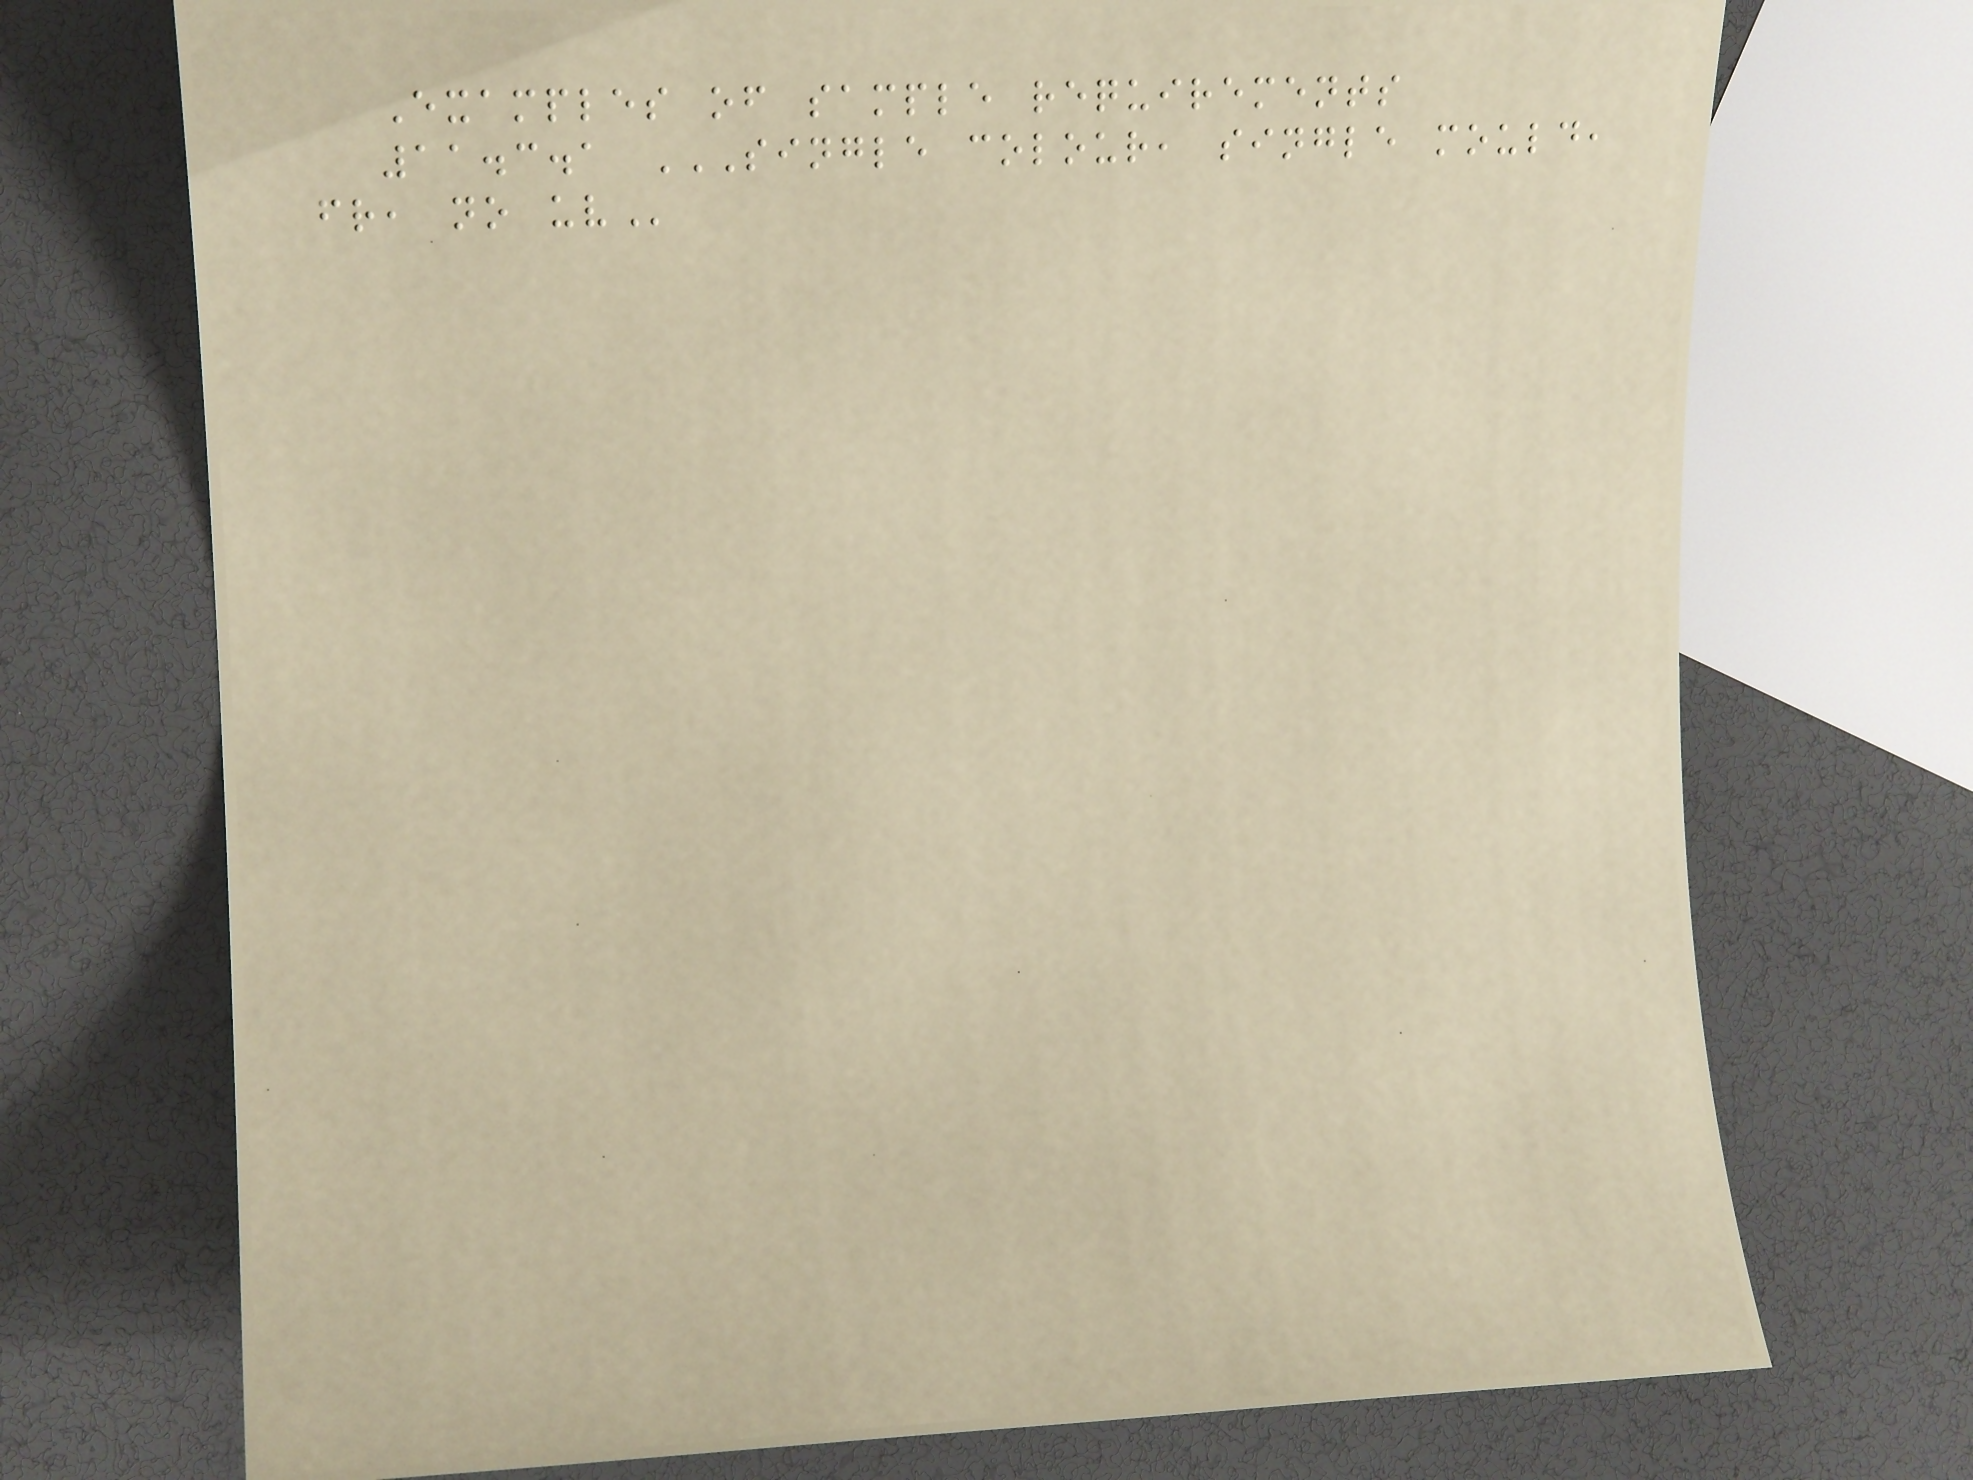Examples of sample requirements
11.3.1 SINGLE COLOUR, SINGLE MOULD,
FR, NO UV
